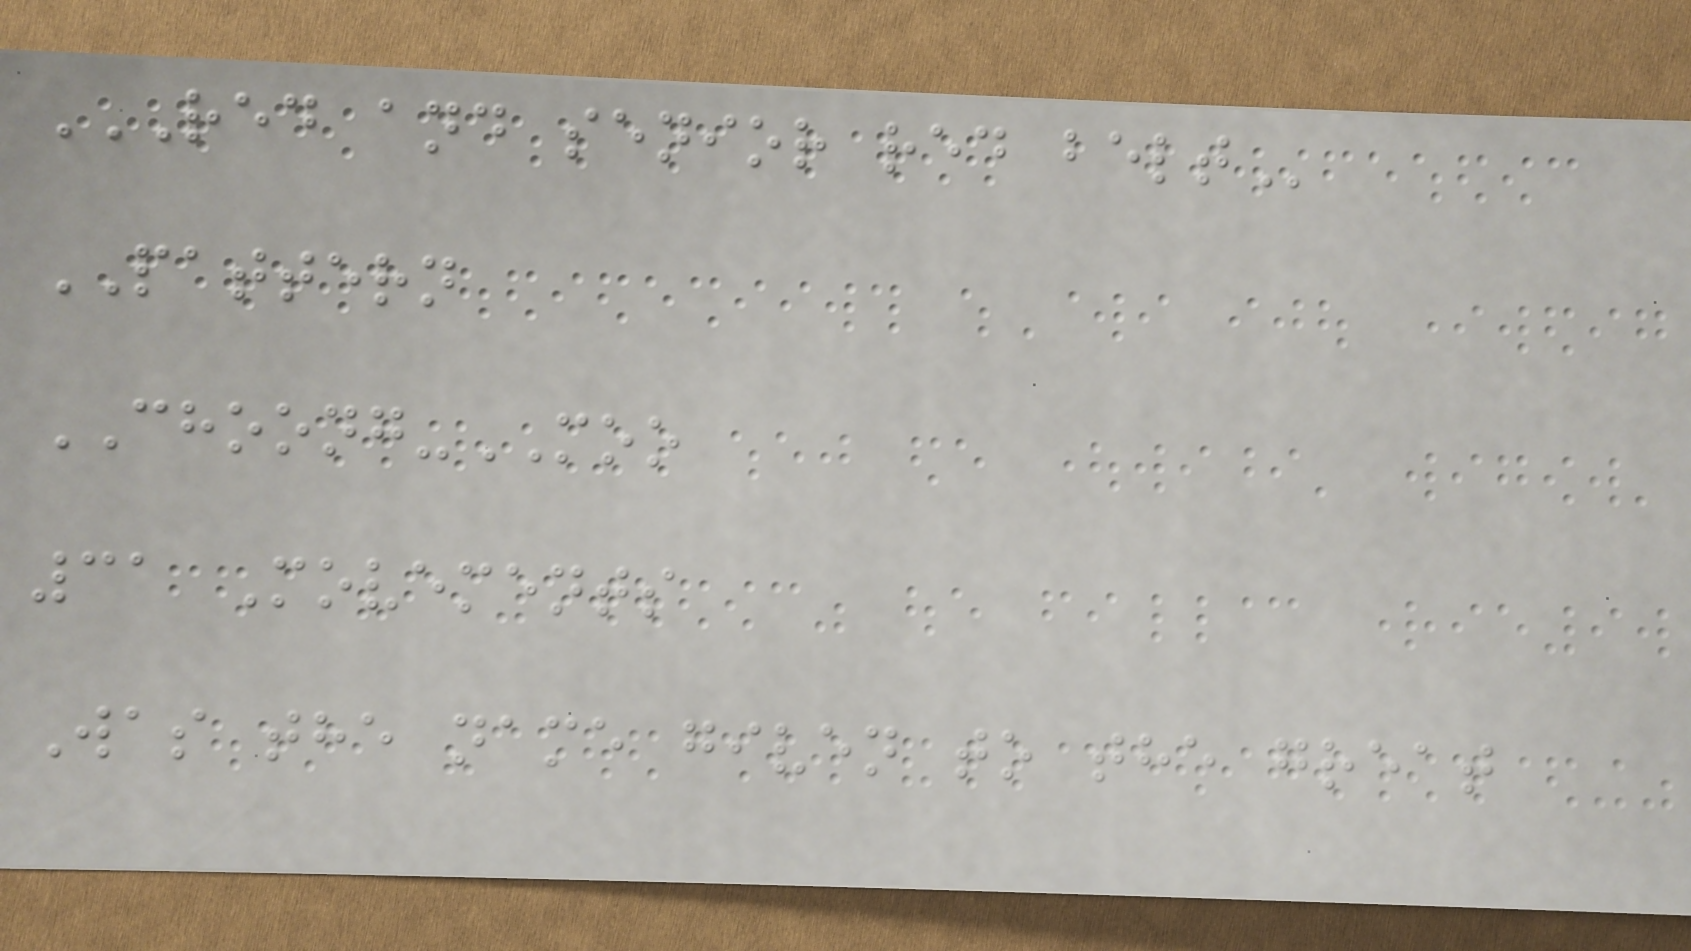RED AND SENIOR RED BELT
PATTERN
CHOONG-MOO
31 Movements
Was the name given to the great
